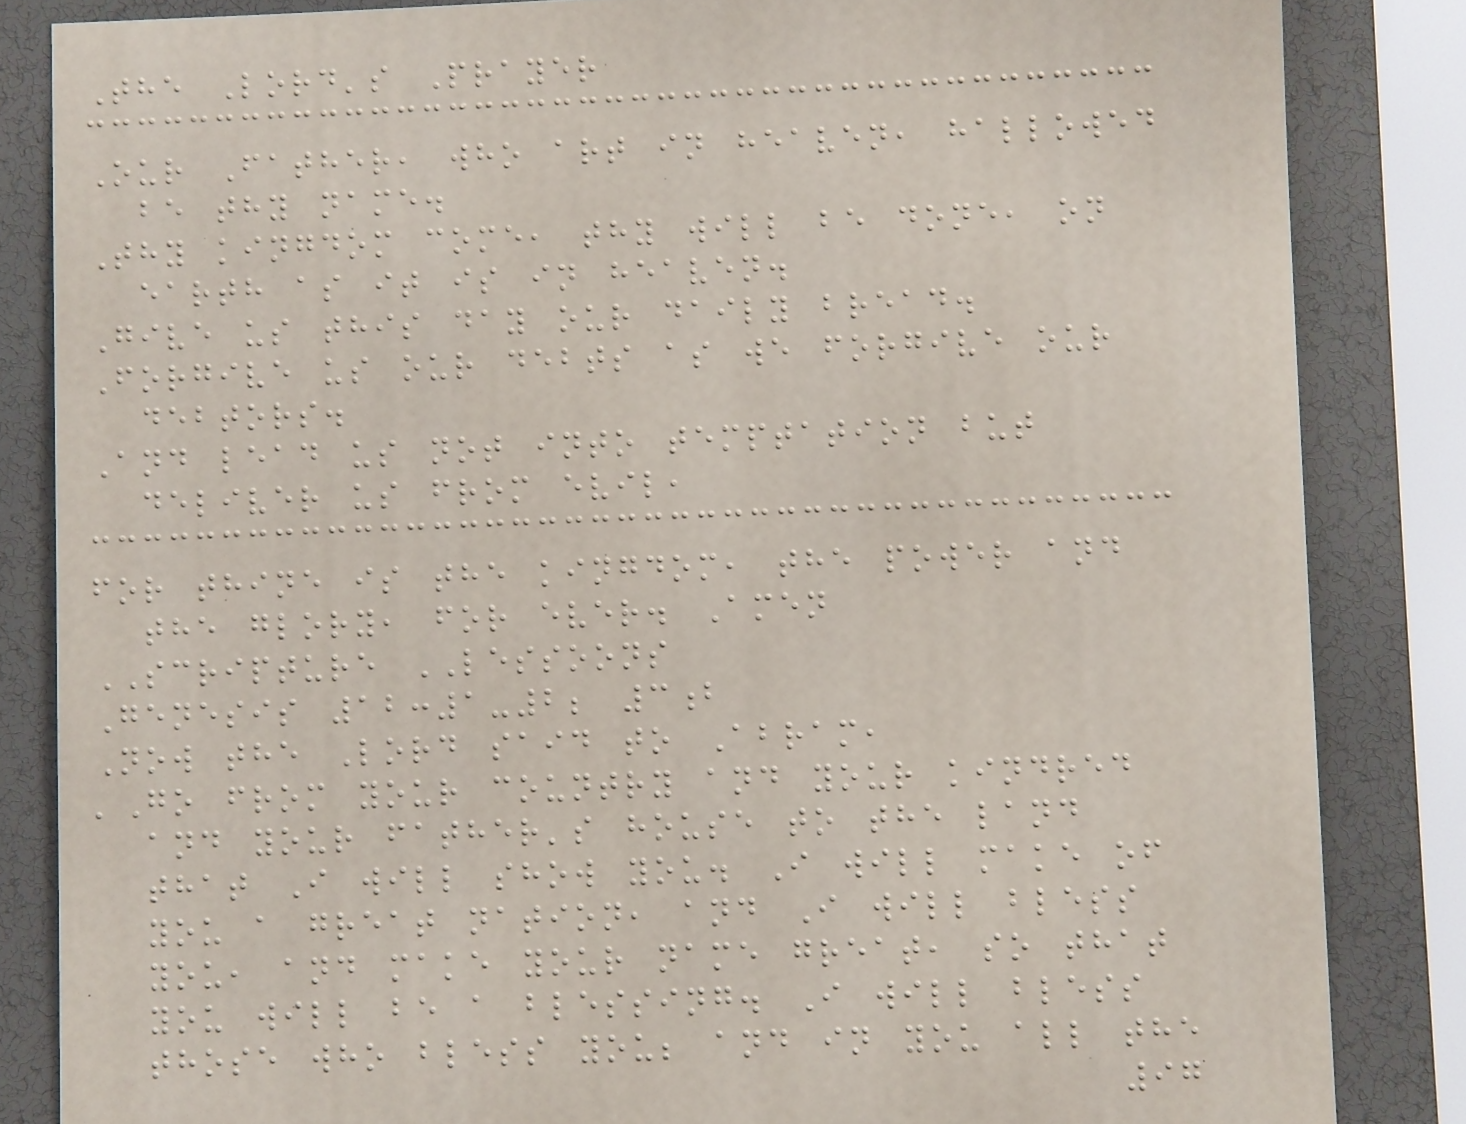The Lord's Prayer
Our Father, who art in heaven, hallowed
be thy name.
Thy kingdom come, thy will be done, on
earth as it is in heaven.
Give us this day our daily bread.
Forgive us our debts as we forgive our
debtors.
And lead us not into temptation but
deliver us from evil,
for thine is the kingdom, the power and
the glory, for ever. Amen
SCRIPTURE LESSOONS
Genesis 12:1-2; 3b
Now the Lord said to Abram,
'Go from your country and your kindred
and your father's house to the land
that I will show you. I will make of
you a great nation, and I will bless
you, and make your name great, so that
you will be a blessing. I will bless
those who bless you; and in you all the
97
